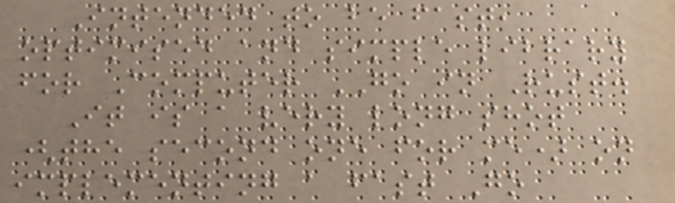Intended to be fast,
optimised and simple library
for Computer GO in Rust.
It is a very long shot
(the second one for me) on
implementing a fast Go
